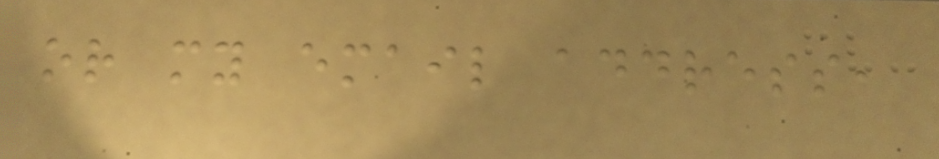or my email address,
